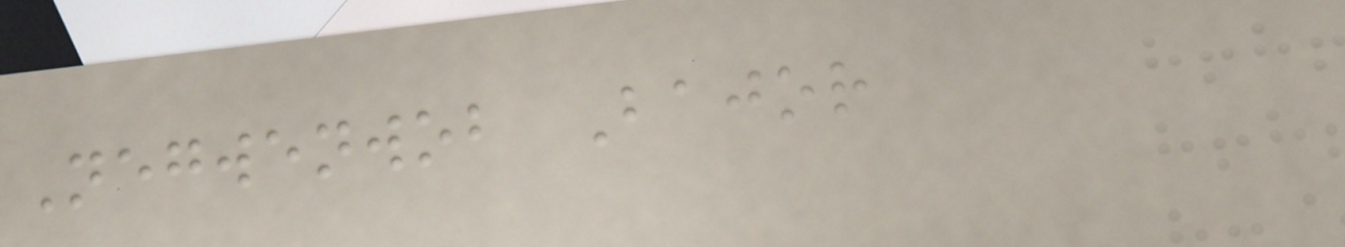Negwenwob Bajor
